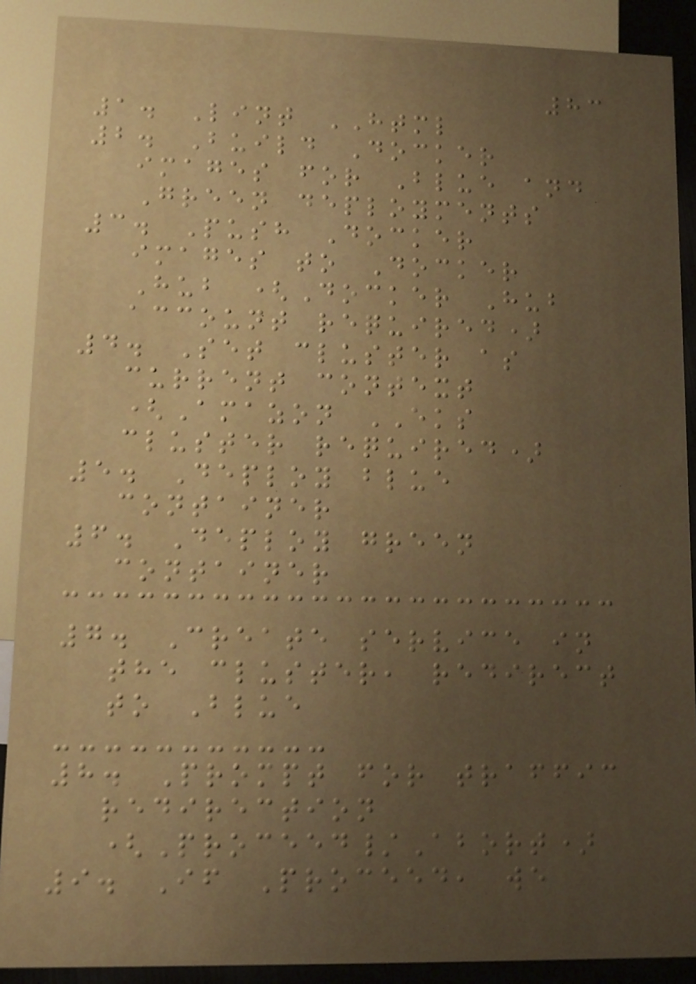83
1. Lint HTML
2. Build Docker
images for Blue and
Green deployments
3. Push Docker
images to Docker
Hub (Docker Hub
account required)
4. Set cluster as
current context
(Amazon EKS
cluster required)
5. Deploy blue
container
6. Deploy green
container
7. Create service in
the cluster, redirect
to Blue
8. Prompt for traffic
redirection
(Proceed/Abort)
9. If Proceed, we
